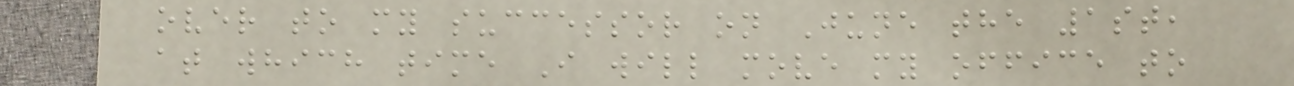over to my successor on June the 1st,
at which time I will move my office to
